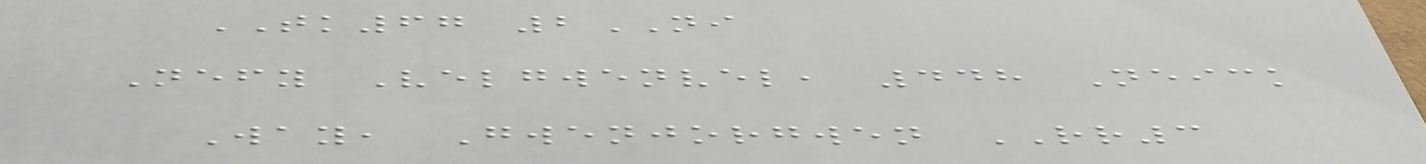TK67 2NI
Nefy Velgwenvel, 448 Neick
Way, Gwenjorgwen RR3
